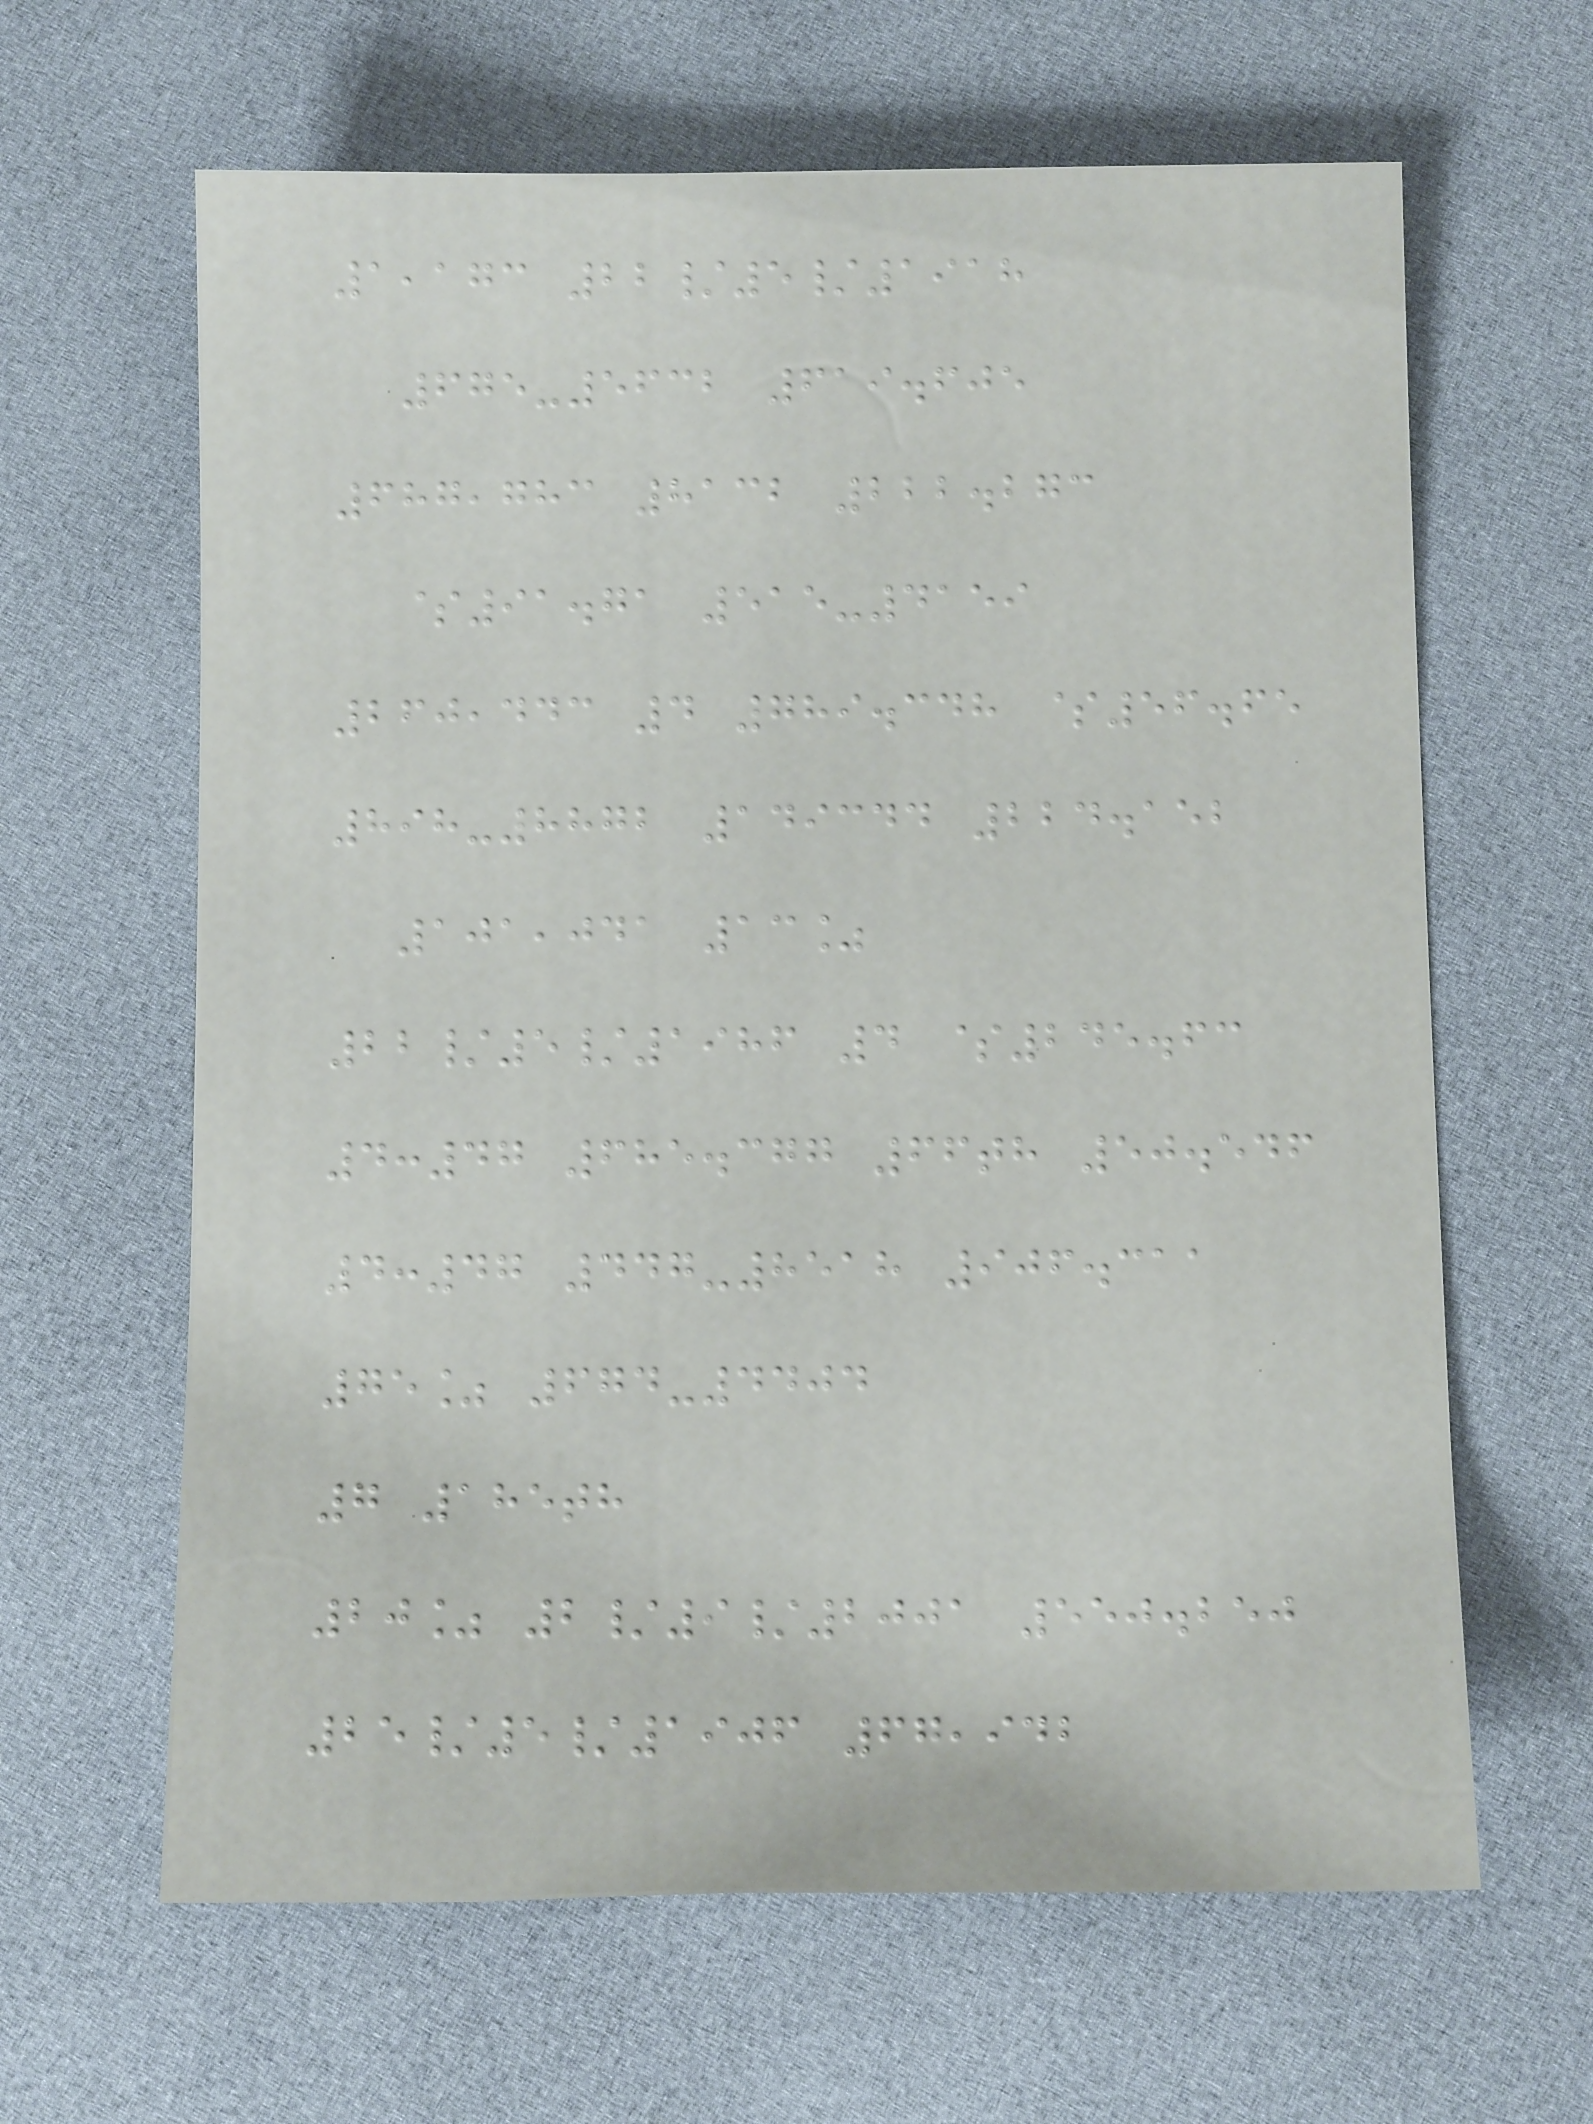1,173 22/5/1918
675-5632 619.605
687,783 8132 222.273
$91.71 515-4159
260,443 4 789.348 $56.65
898-8872 149344 224.152
101,041 13%
22/5/1986 4 $245.63
4:47 685.377 66th 50.546
4:47 447-8518 906.311
75% 674-4404
7 185th
20% 2/9/2001 550.250
25/5/1906 67,942
